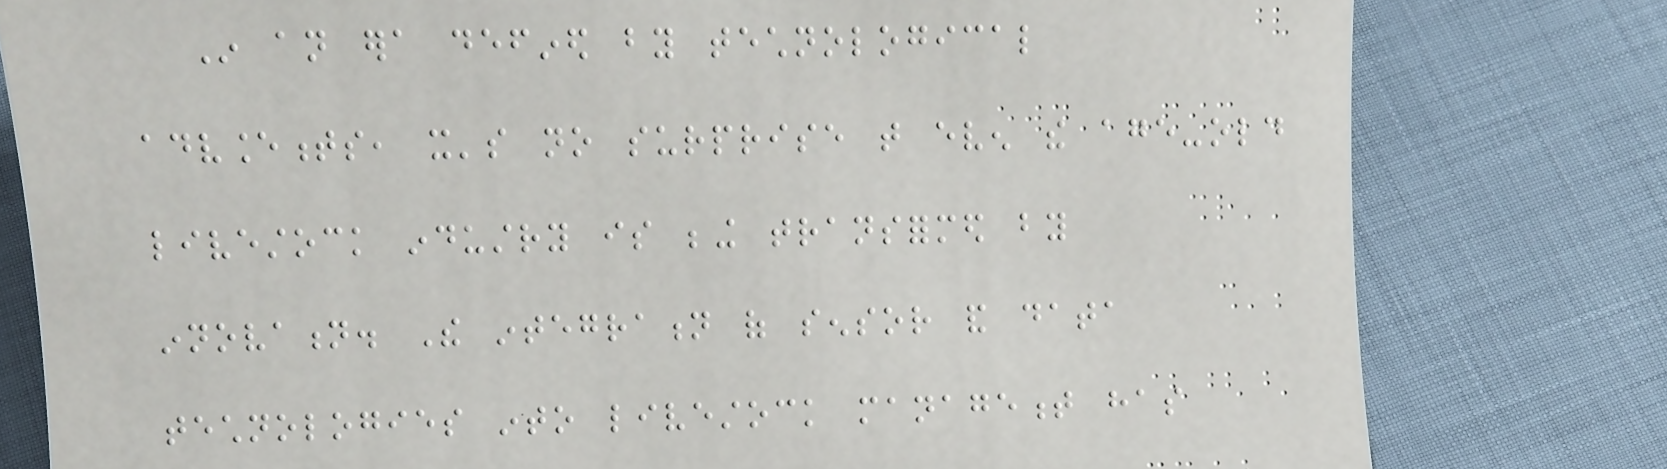In an era defined by technological
advancements, it's no surprise that even the age-old
livestock industry is being transformed by
innovation. The integration of sensor and data
technologies into livestock management has
